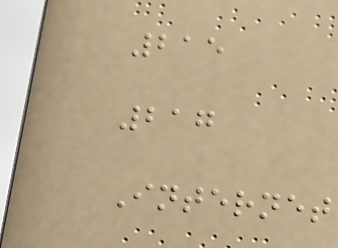215
217
Internet
